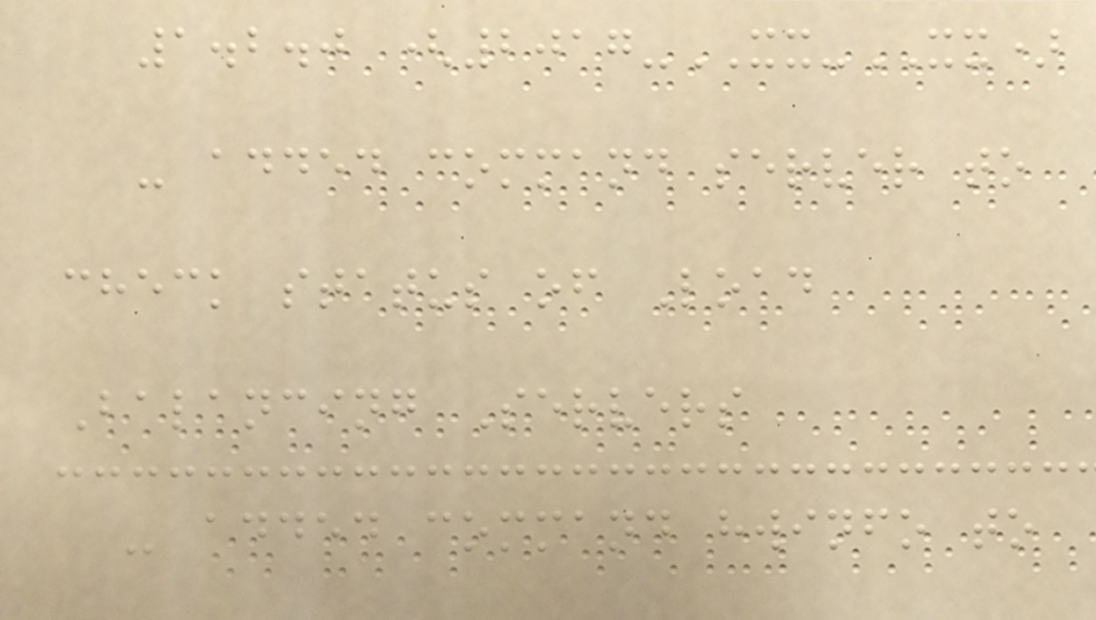1.2.0 (2017-XX-XX)
- added command server to
check status of Load
Balancing Servers
- added command hwinfo to
